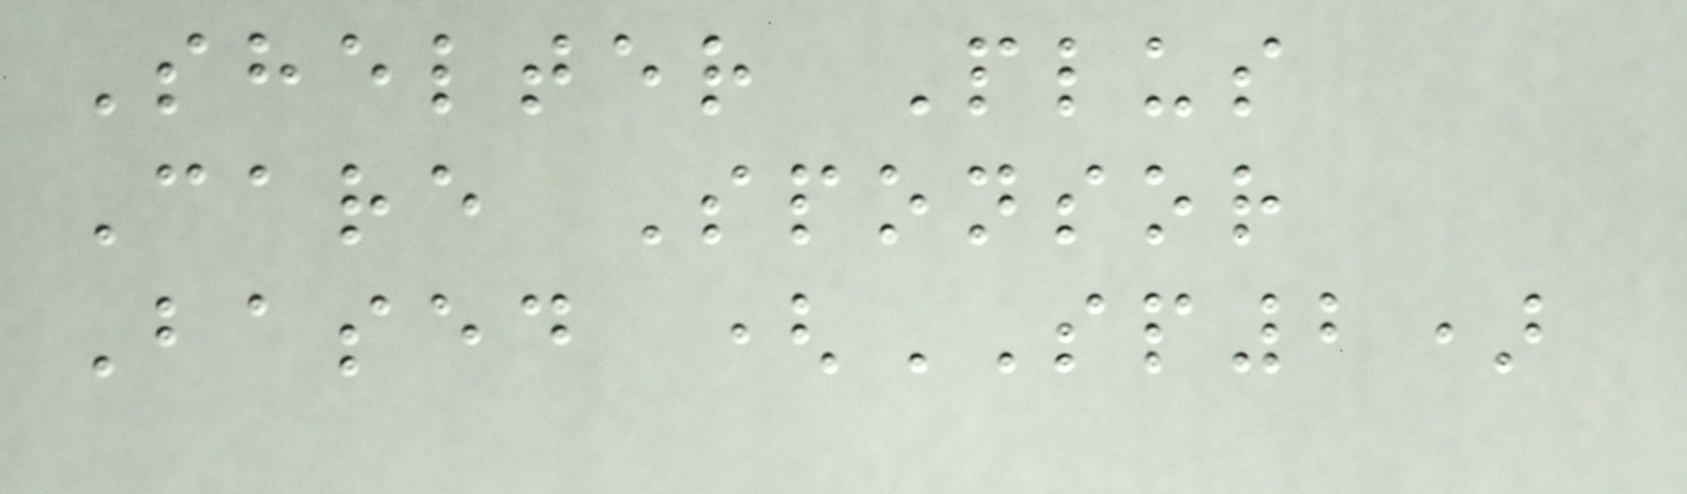Shelter Plus
Care Sponsor
Based (SP2)
